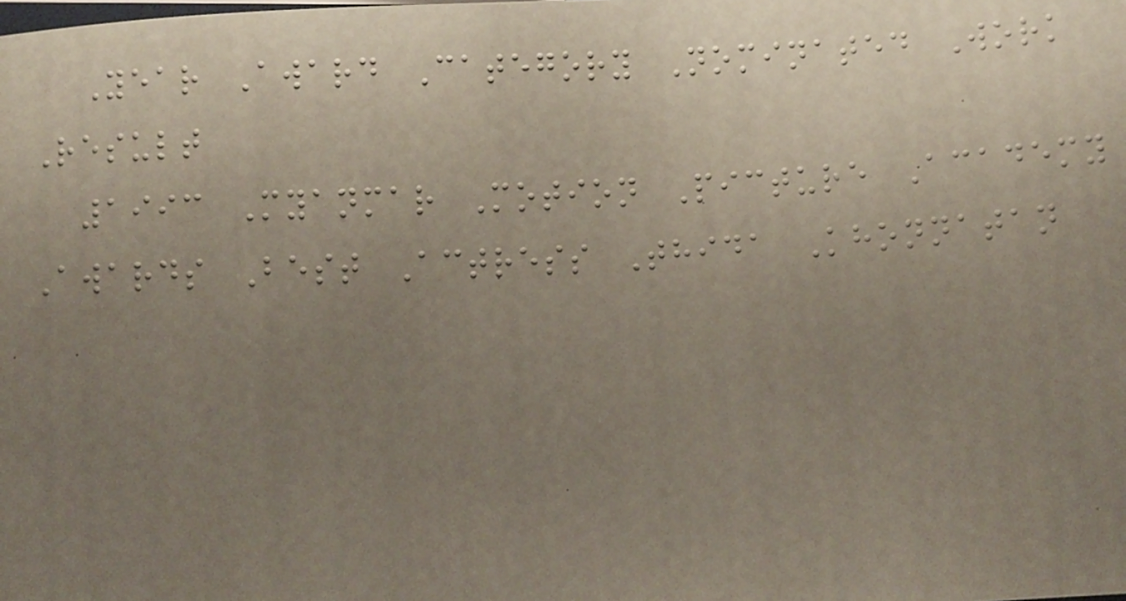Year Award Category Nominated Work
Result
1993 Myanmar Motion Picture Academy
Awards Best Actress Thida Khonnatan
